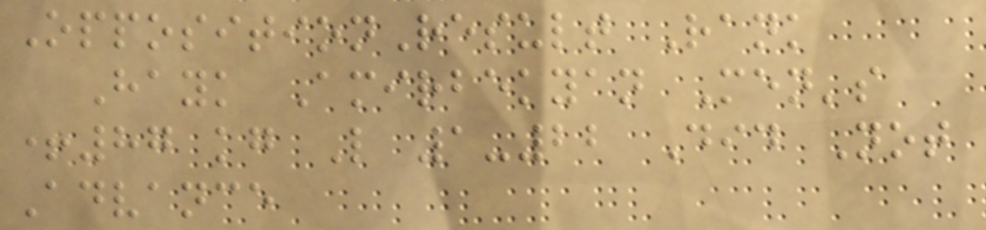OppositionResult Rank
Hayk Amirbekyan Men's
+87 kg L 1-22 Did Not
Advance
